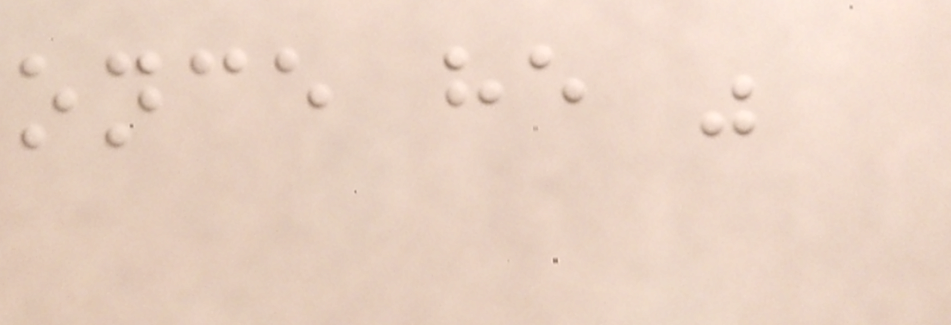once he was
